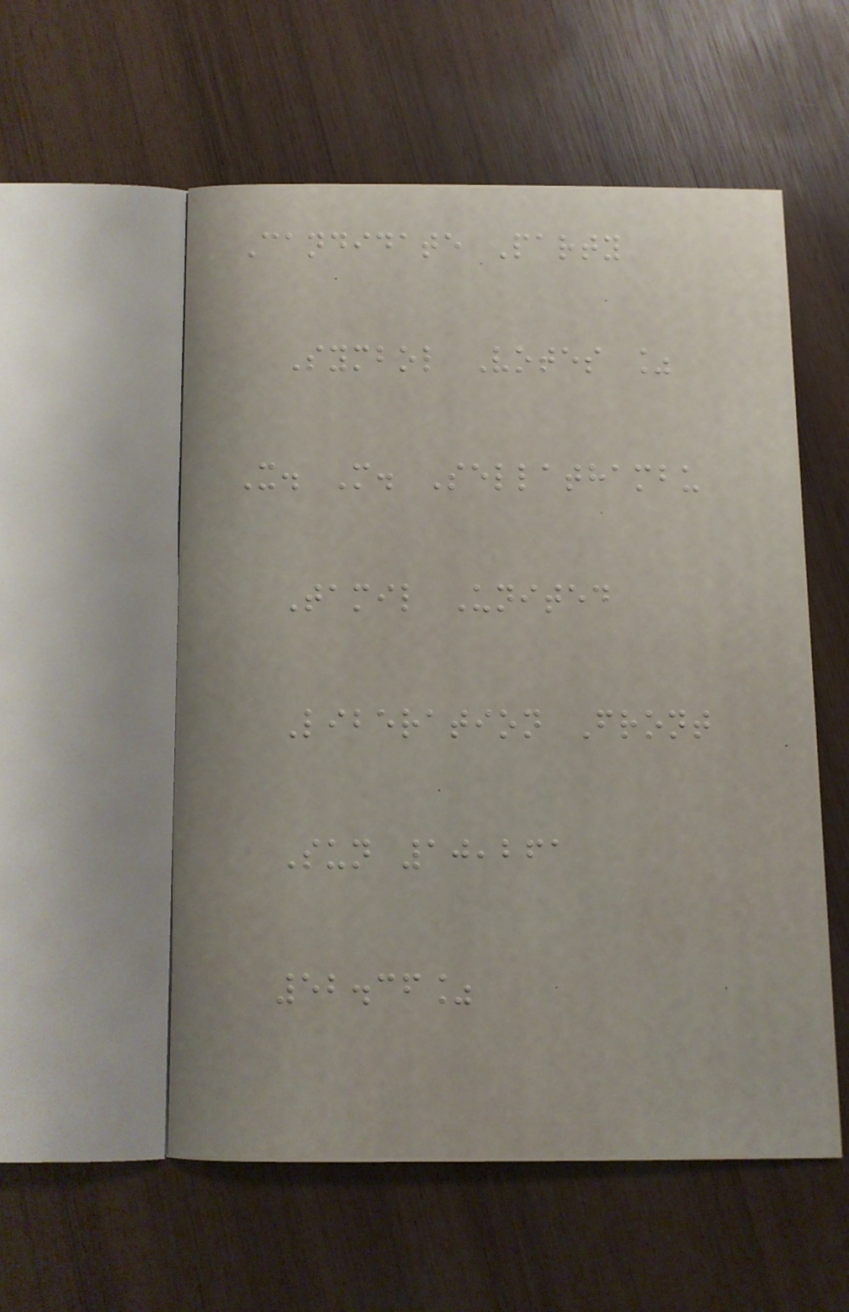Candidate Party
Symbol Votes %
X. M. Sellathambu
Tamil United
Liberation Front
Sun 10,261
52.36%
